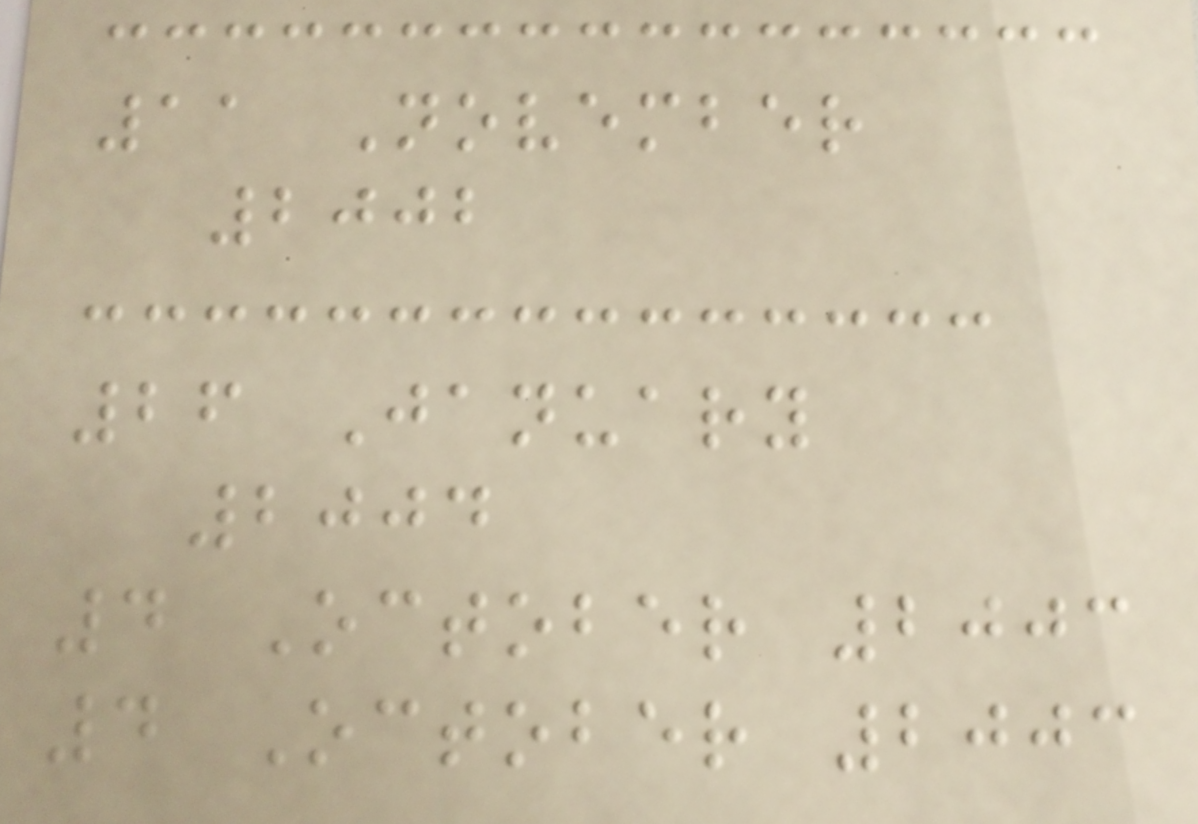11 November
2002
26 January
2004
4 October 2003
4 October 2003
